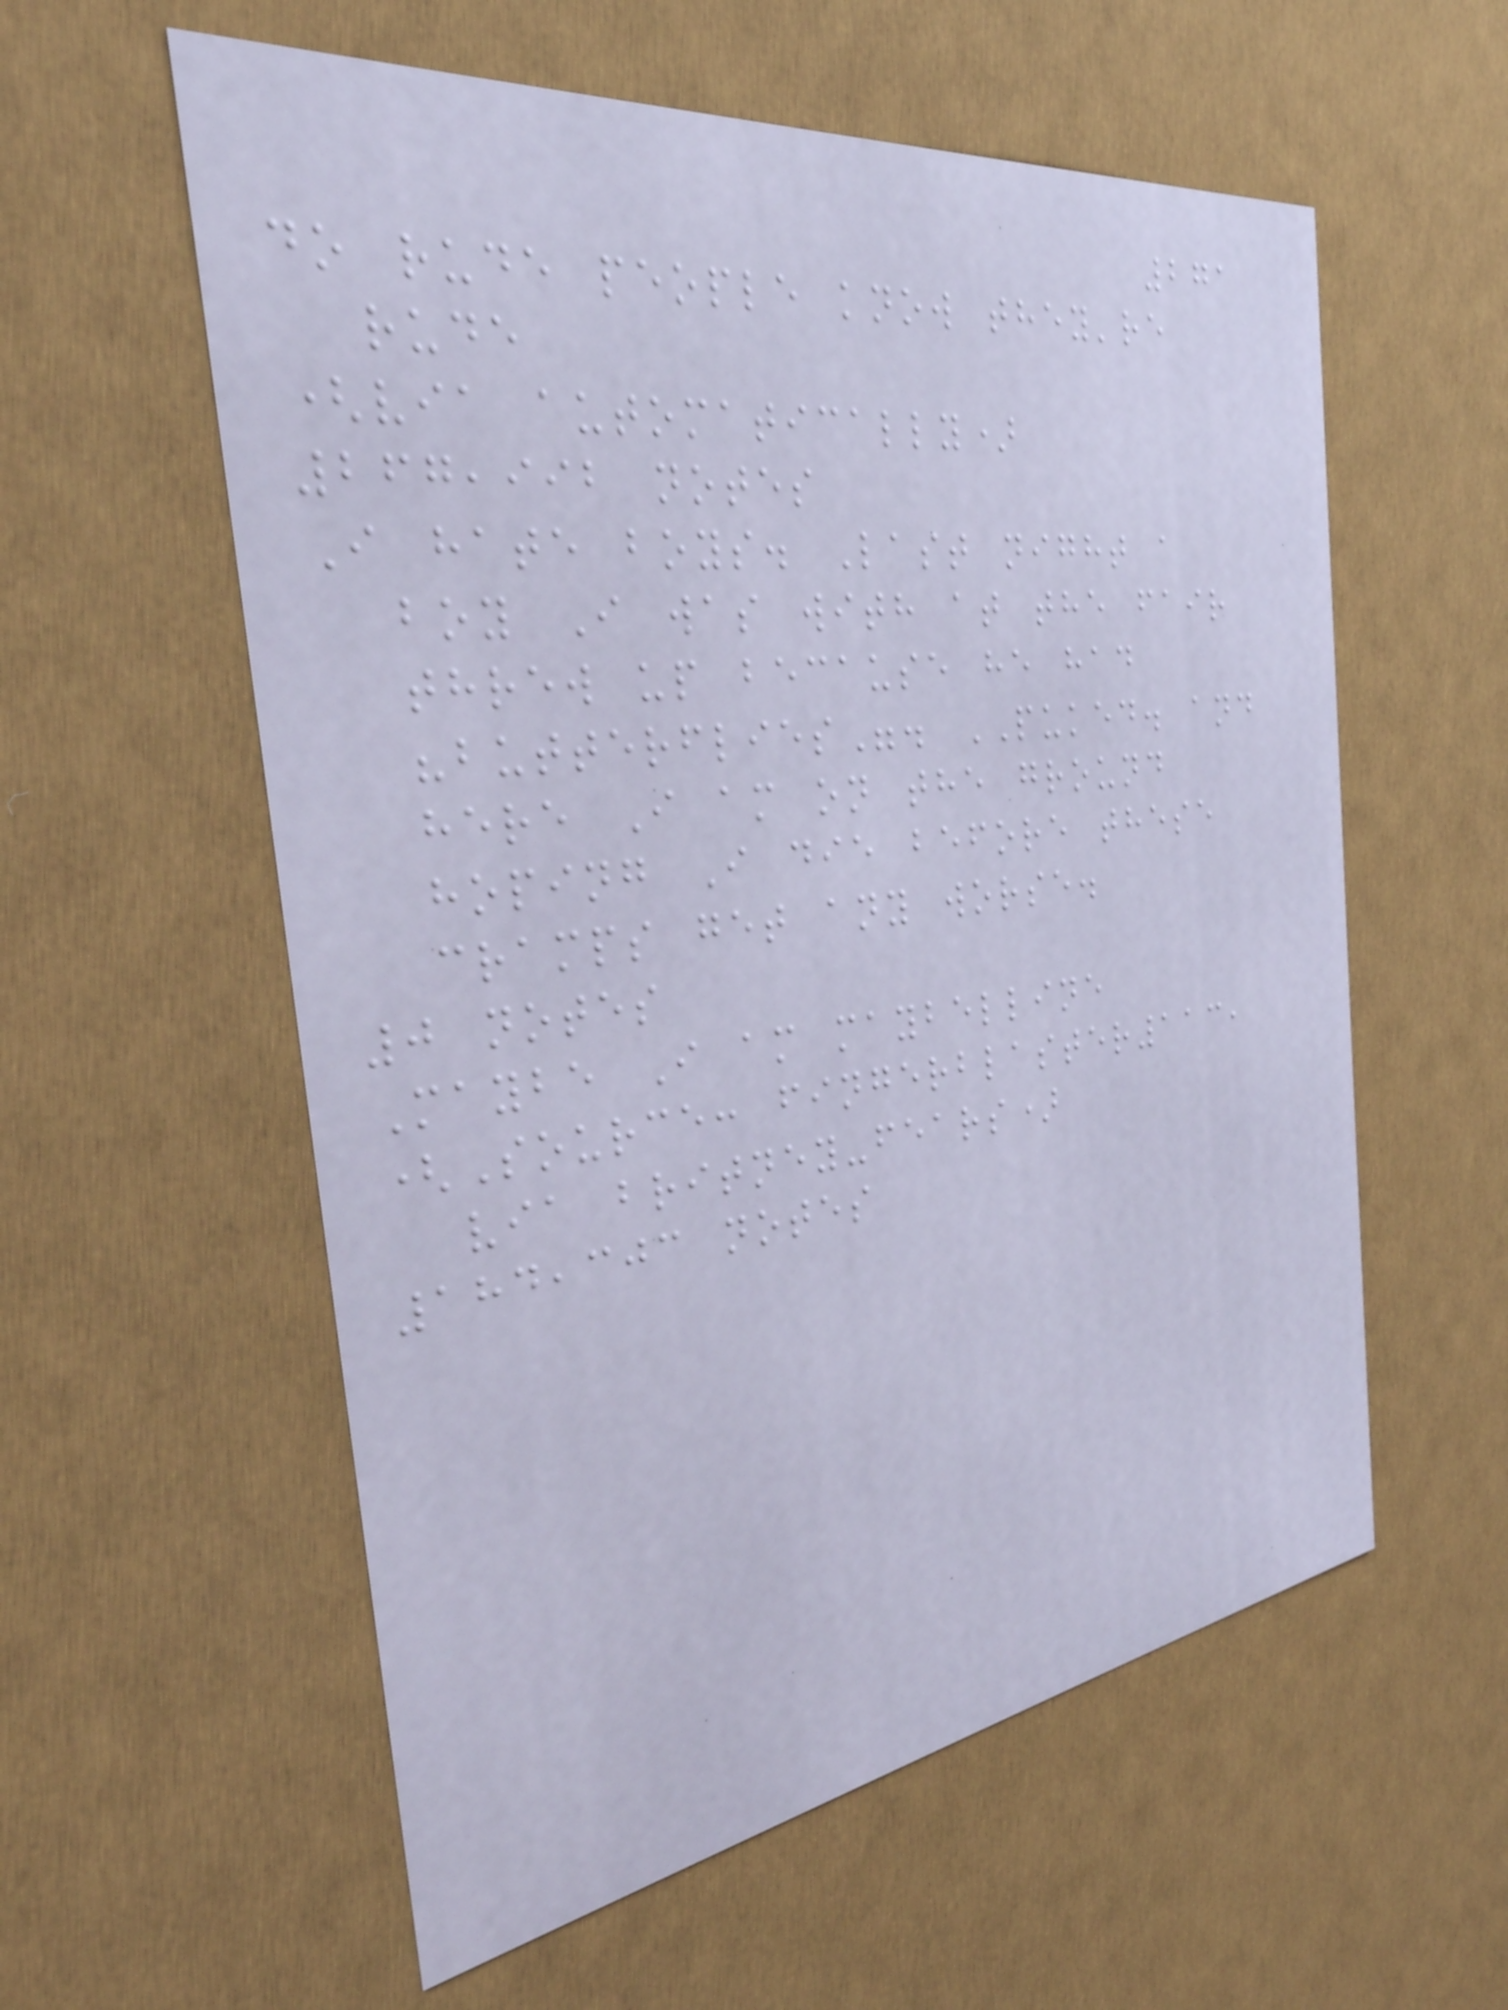271
do rude people know they're
rude
(via automatically)
267,992 notes
I hate boys. Last night a
boy I was with at the fair
threw up because he had
"butterflies". PUKED. and
here I am on the ground
hoping I die before these
cramps get any worse.
0 notes
Maybe I am maybelline
(Source: fingerblaster113,
via britney-fears)
184,303 notes
